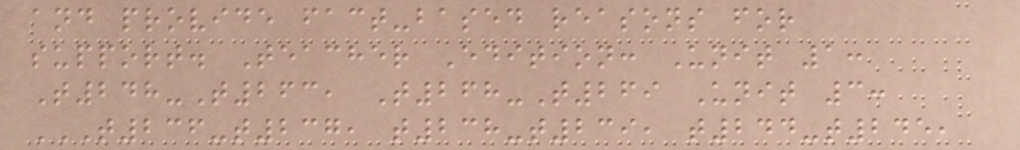and provide fact-based reasons for
support. Teacher Edition: Unit 1:
T248-T263, T268-T269 Unit 3:
T236-T237, T238-T239, T244-T245,
